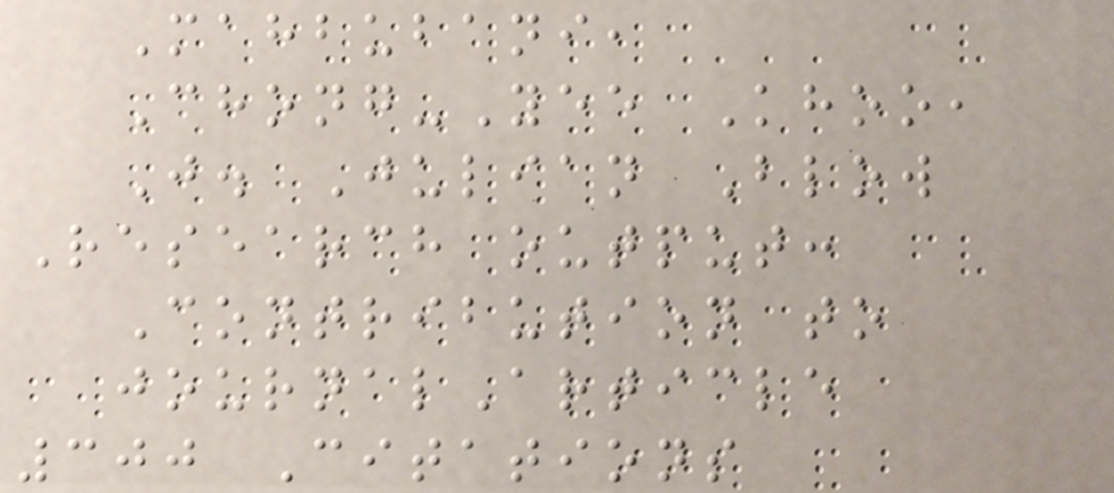Mahbubani,
Chong-Yee Khoo,
J. Julian Blow
Research output:
Contribution to
journalArticle
300 Citations
